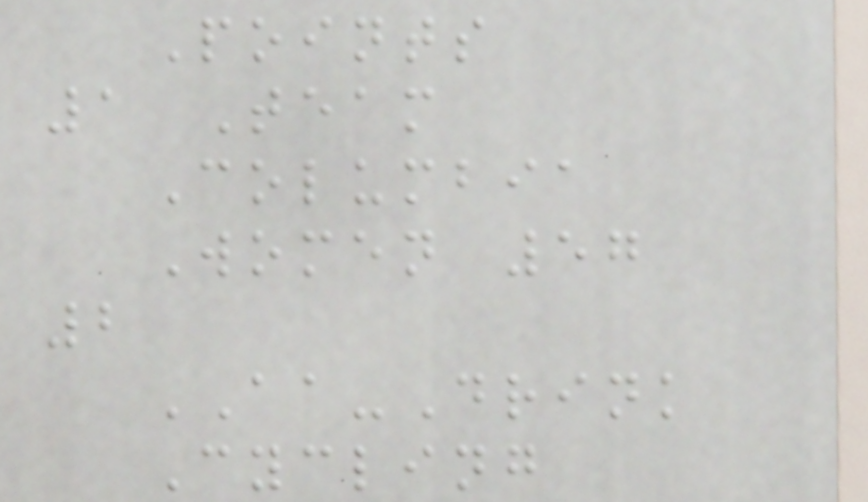Points
1 Team
Columbia
Women 57
2
AA-Drink
Cycling
